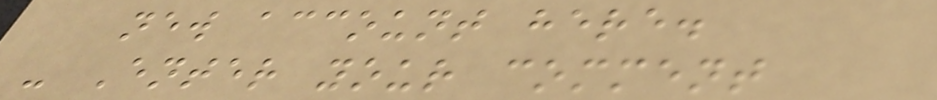new account here.
- Enter your comment
